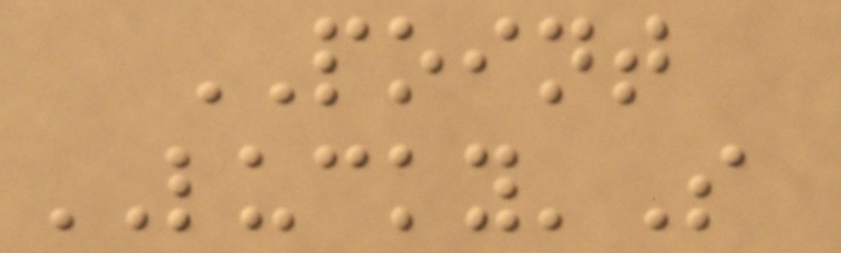POINT
LUCKY'S
